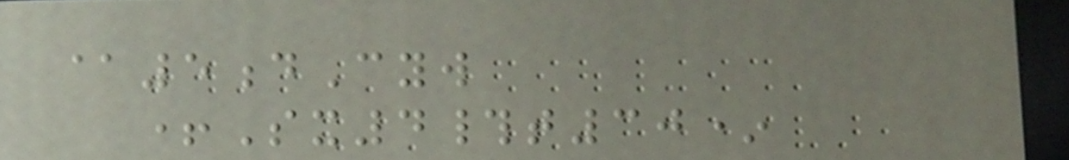@5dCyw
+Sx4#t30*
